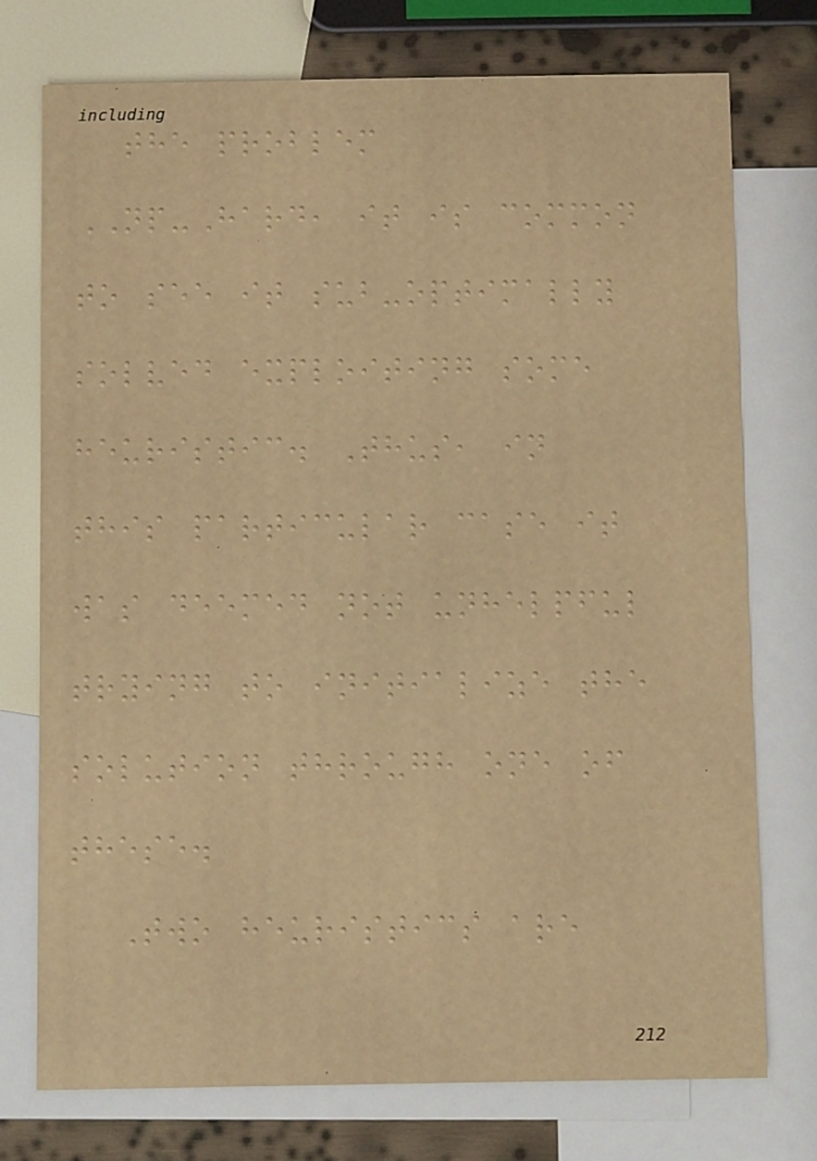the problem
NP-Hard, it is common
to see it sub-optimally
solved exploiting some
heuristic. Thus, in
this particular case it
was deemed not unhelpful
trying to initialize the
solution through one of
these.
Two heuristics are
